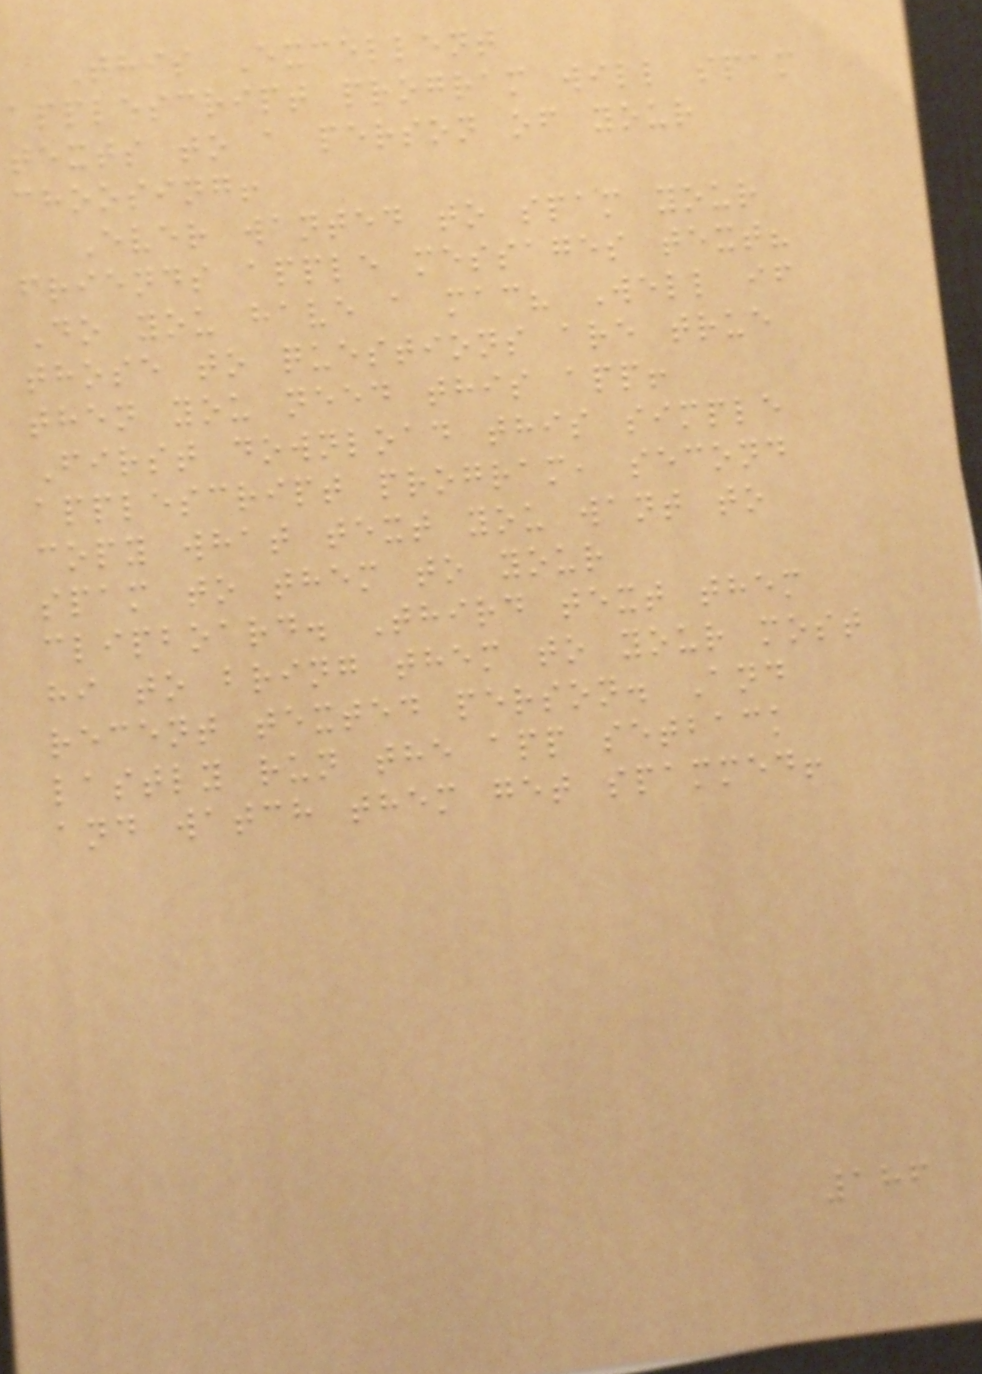This Excellent
applescript program will spam
texts to a person of your
choosing!
Ever wanted to spam your
friends apple messages text?
Do you have a mac? Well if
those to questions are true
then you need this app!
First download this simple
applescript program, second
copy what text you want to
spam to them to your
clipboard. Third text them
hi to bring them to your most
recent texted person. And
lastly run the app setback
and watch them get spammed!
186
